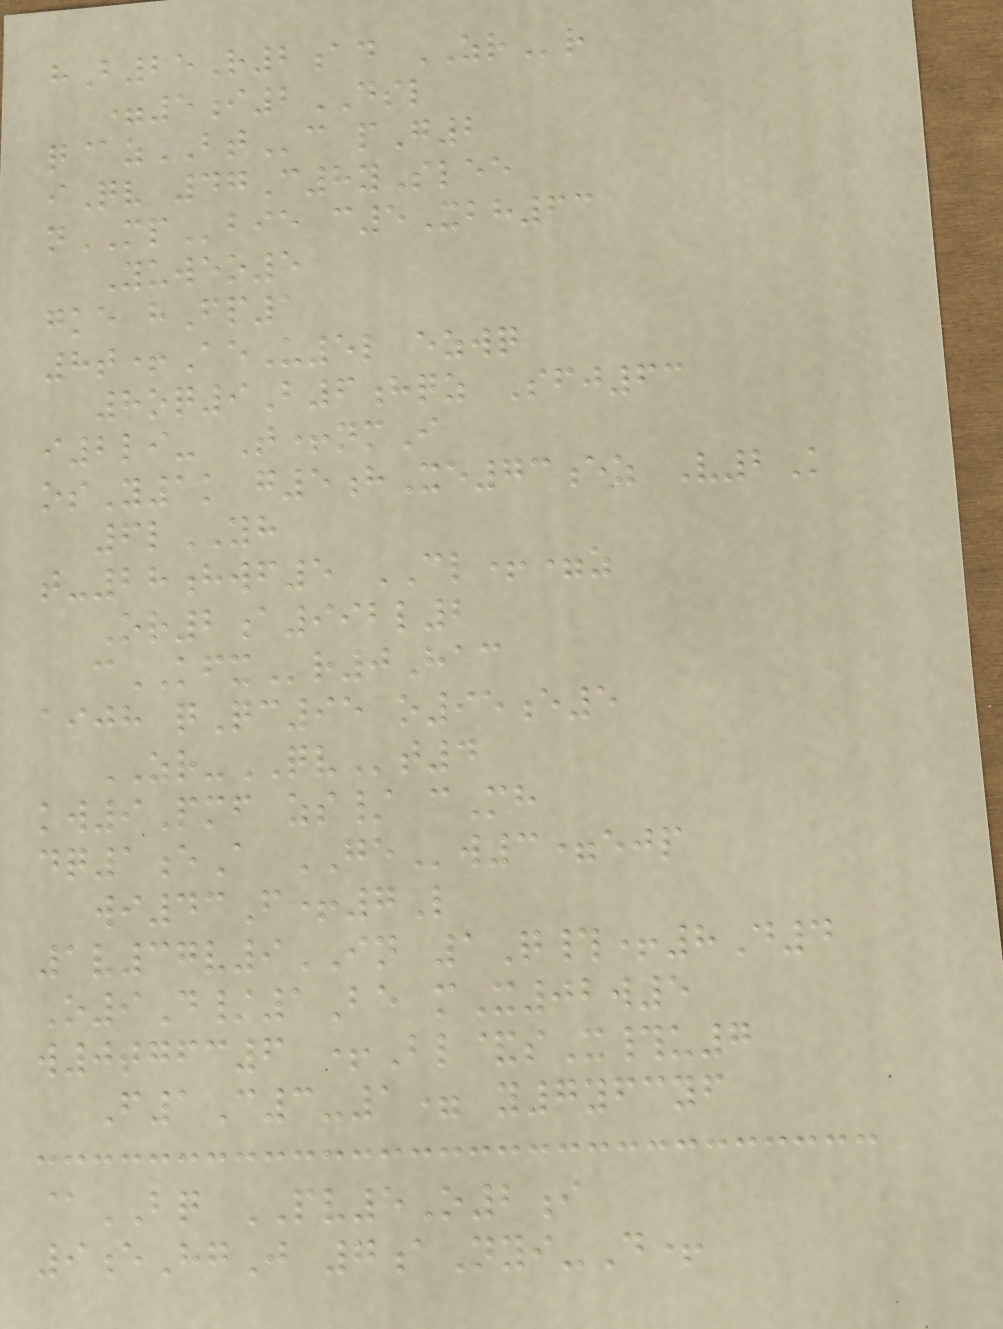hB25R2ad ZRr
=5i2DSL
q@zBTc pG2
iQv 47C8ySlee
nMPbie c5Xbh63
Yuweo5
gke hFp1
8t+AeU5l ezwq
8oq9B6hqz Sfj63
i2li- T+nmI
osY1k g5hXe73ez V2K
6lYH
t-28hwf5 CL+=z
Or2a992l2
cKFXr0Hac
aijh qQc95 o95e5
ZR-QVt4
kw9Pmf zs/ cMh
dq1eA GEw3=ejp
wi43F+7L
1v37v9IN 1Q#+8D4
O9D/1Be mX02w5
w0tgfc6 +Bl&sX#u7
F1C3-1= y7yfcyf
@BQ PV5O2i
9eHgJ 7aNyi-D+
